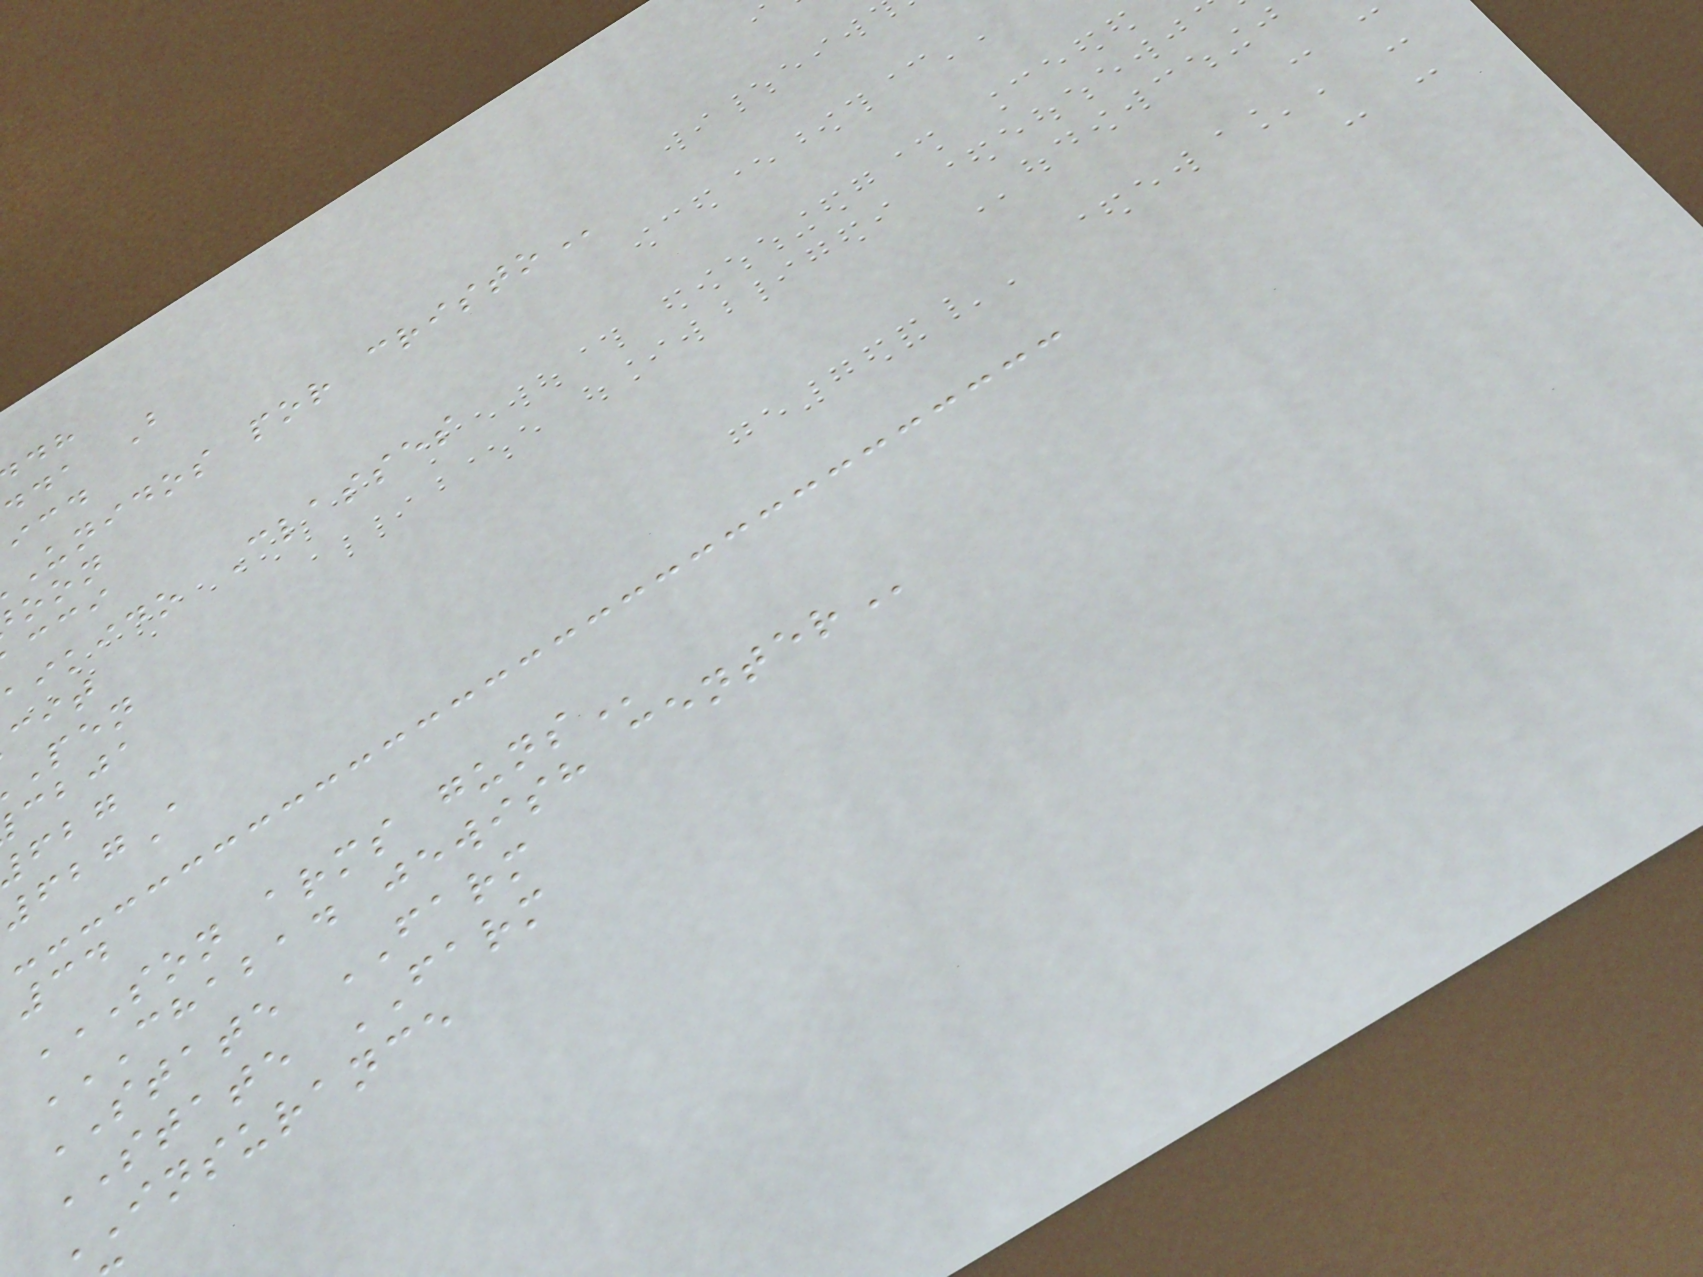dda B
unidos por
aikido Classes
cbja
627A
34
SON ARMS GUNS
CHABAD JEWISH CENTER
STATE FARM
STATE FARM
INSURANCE
